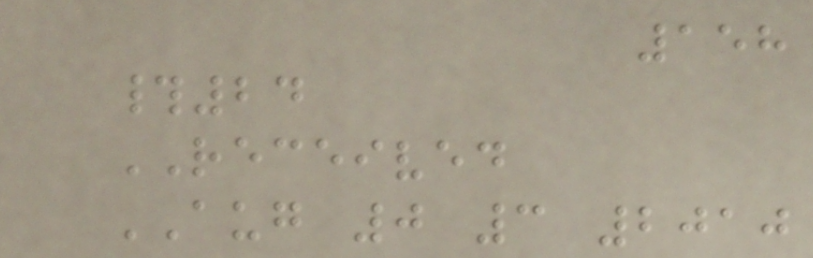158
#24
RECEIVED
AUG 0 3 2010
